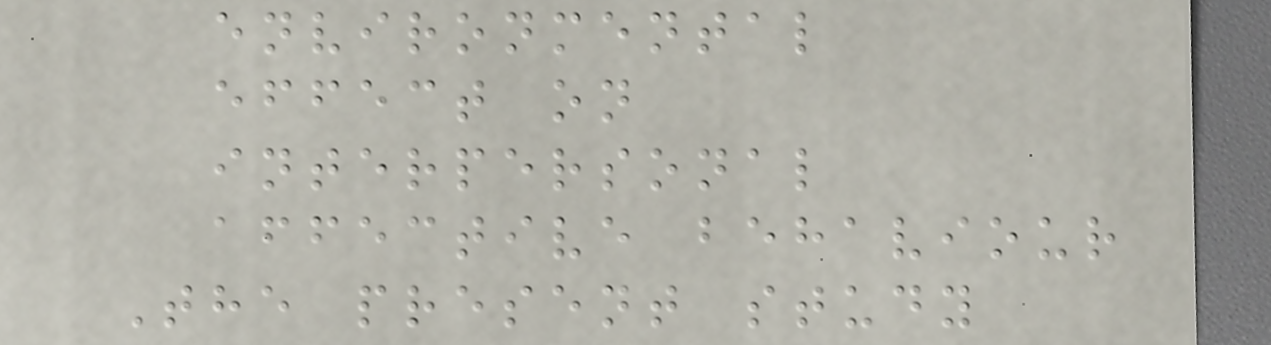environmental
effect on
interpersonal
affective behaviour
The present study
